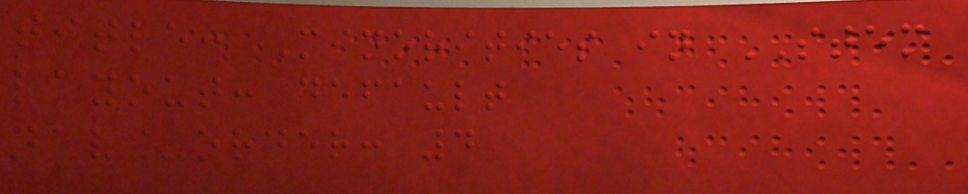title: Minorities in STEM
layout: default
nav_order: 4
